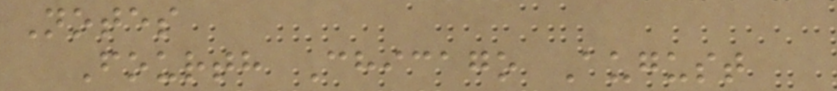Notes
Fourth Chicago August
